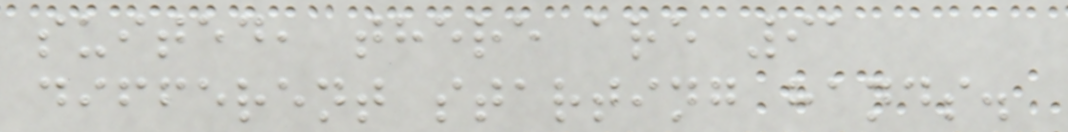suited, there are 91
different starting hands.
